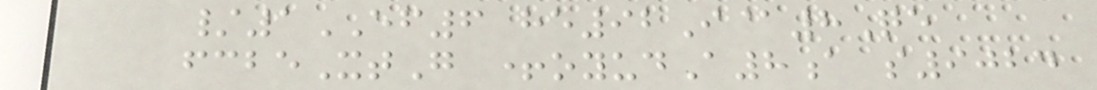/1EF6 he92I@8Qe
fcbeXtG +oyudA8a s9024
